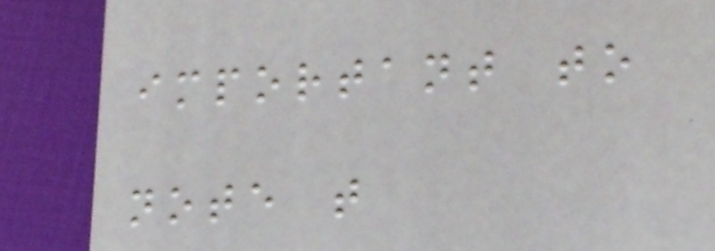important to
note that
